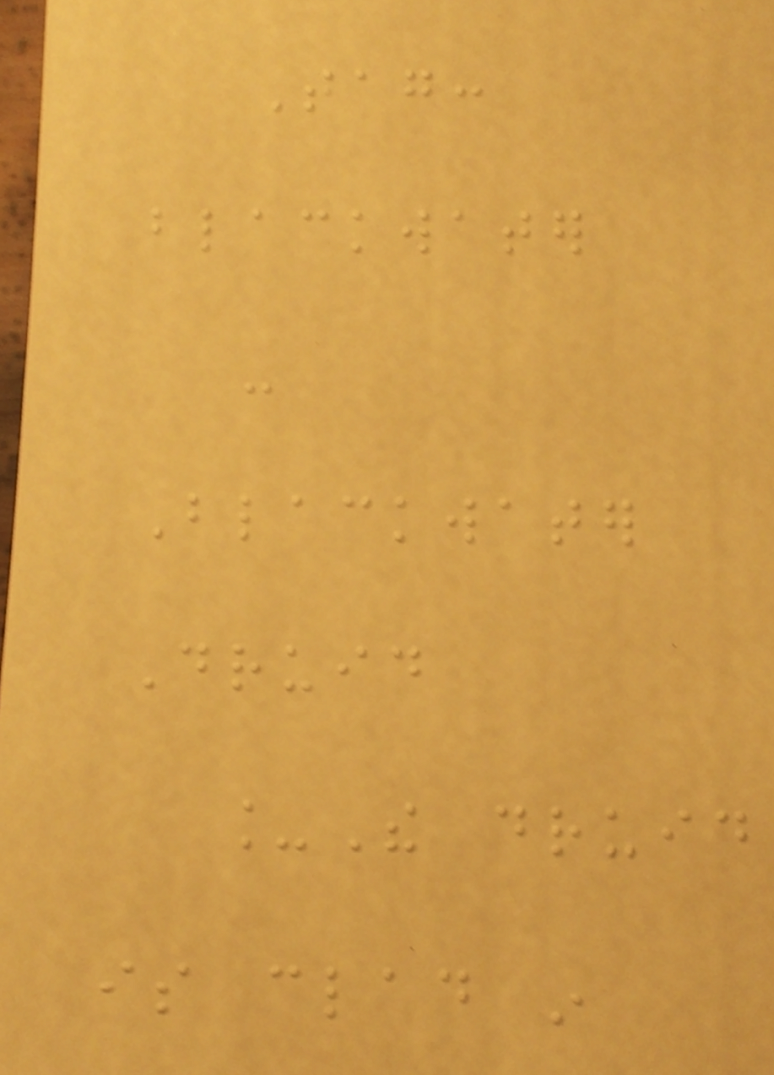Tag:
blackwater
-
Blackwater
Druid
_The druid
is clad in
